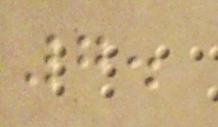7.
